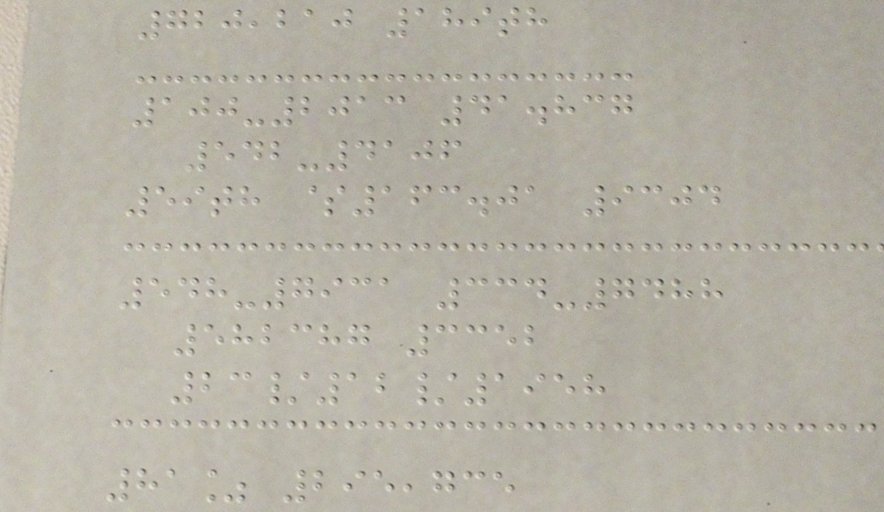720,210 189th
100-2013 41.837
542-4106
59th $163.01 9304
548-7931 334-7488
582387 3352
23/12/1958
81% 295,735
